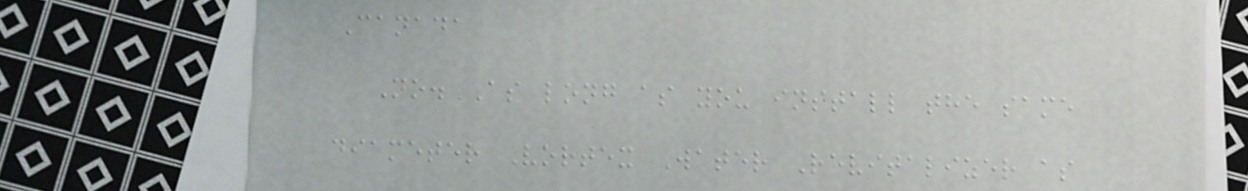Canada
No. As long as you install the same
diameter Vortex Water Revitalizer as
